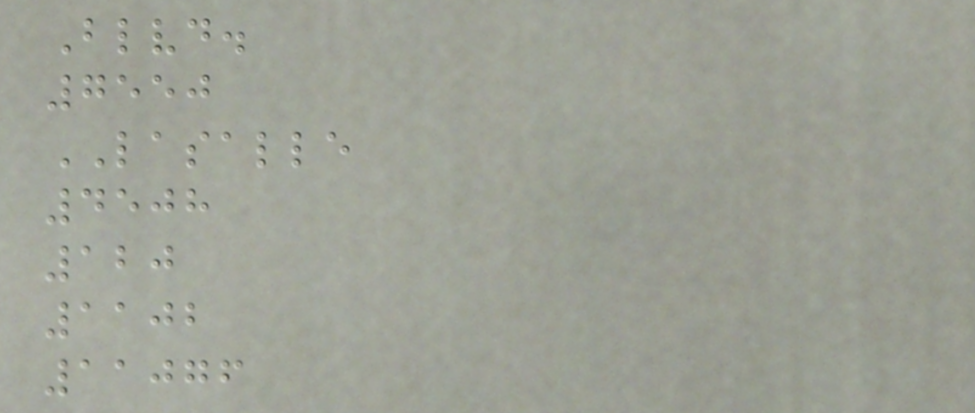Blvd.
7550
LASALLE
4508
120
1102
11076
